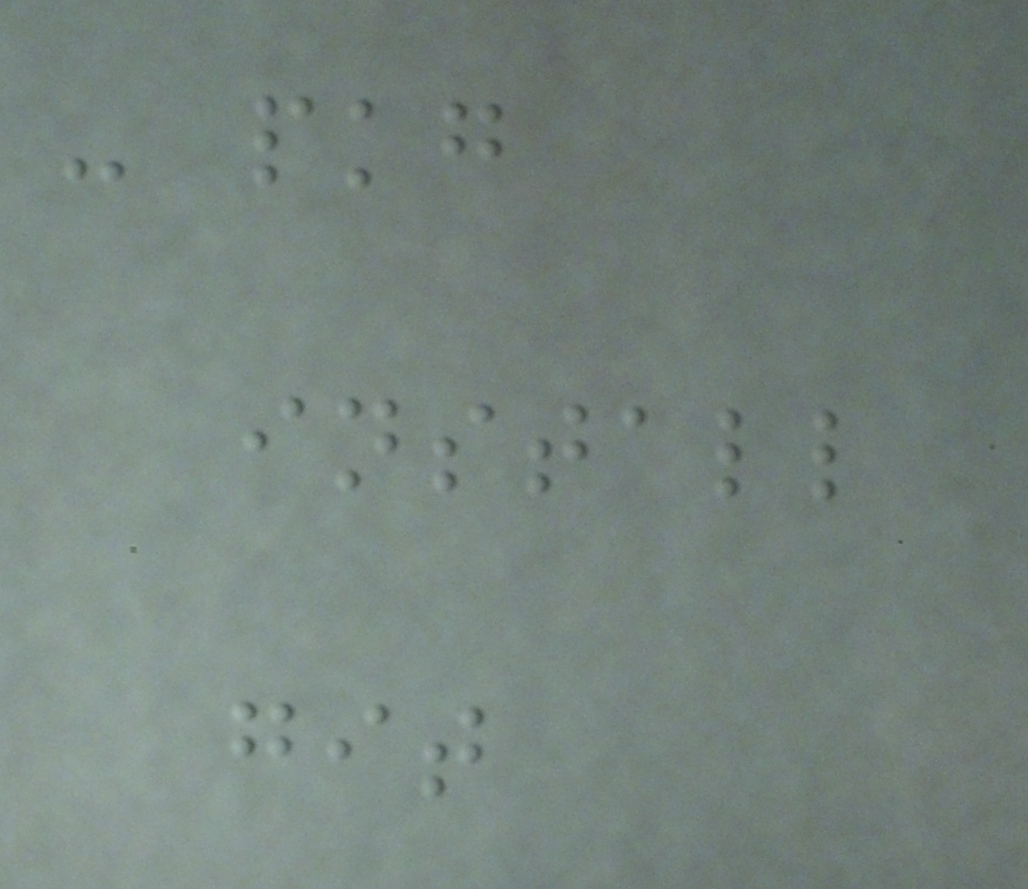- pkg
install
git
